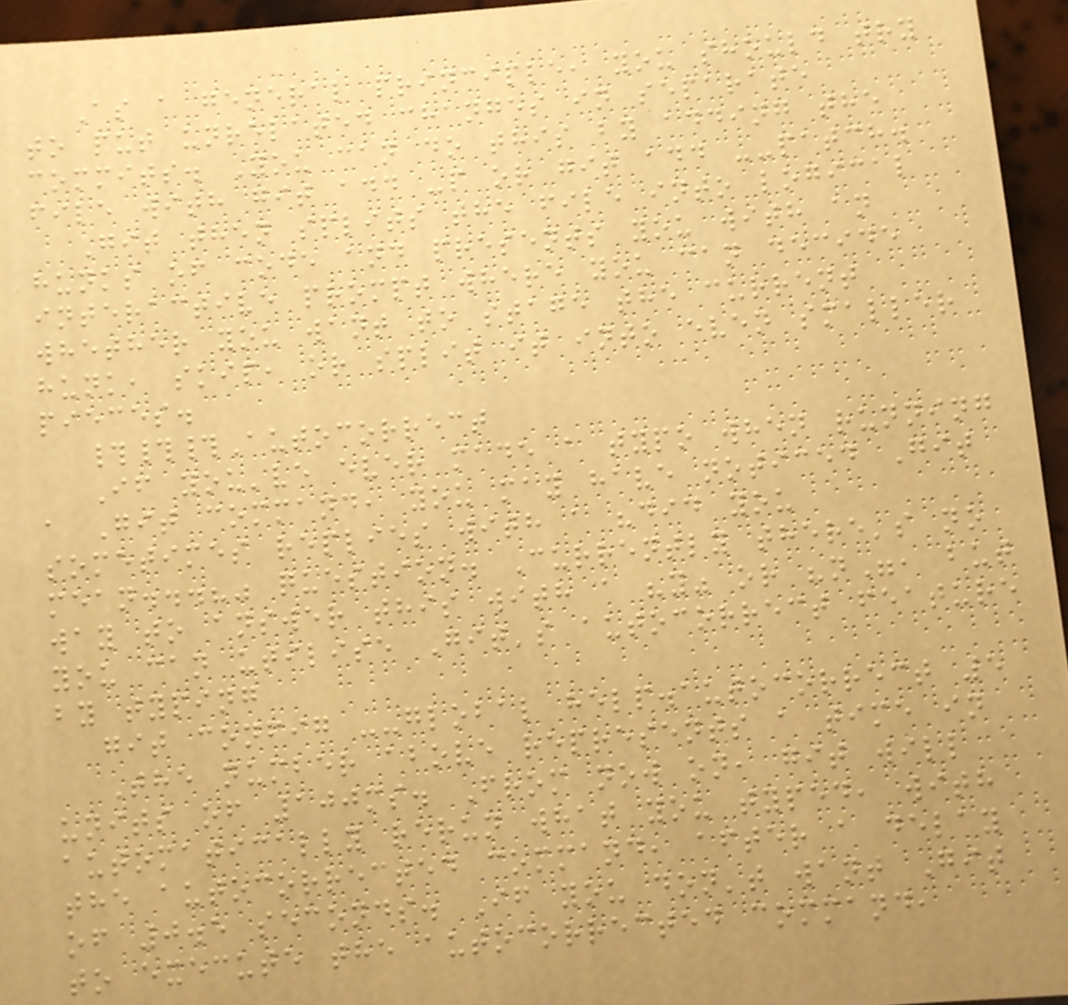As a general principle, you should try
to put unrelated changes in separate
commits. You can do this by adding the
file with git add -p or git add --patch.
Git then splits the file into logical
hunks of code and presents you with an
interactive prompt where you can decide
whether you want to stage the current
hunk, skip, or split it into even smaller
pieces.
###Autocorrect
If you've ever made a typo when running
a Git command, you may have noticed Git
sometimes replies with a "did you
mean...?" question. Currently there's no
way to answer this with a "y" or "n", but
you can utilise Git's autocorrect feature
by typing
git config --global help.autocorrect 5
The number above represents a time in
units of 100ms. From now on, git will
automatically rerun what you typed, with
the autocorrected command, after a delay
of 0.5 seconds. If you don't want Git
to execute the autocorrected command,
